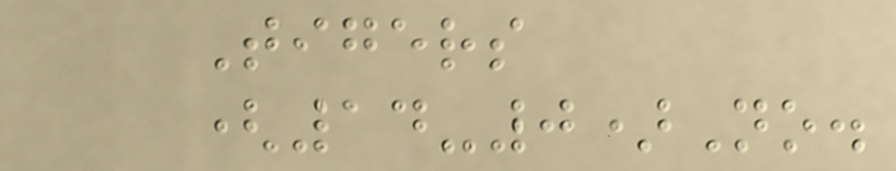Tigers
(14-0)No.
